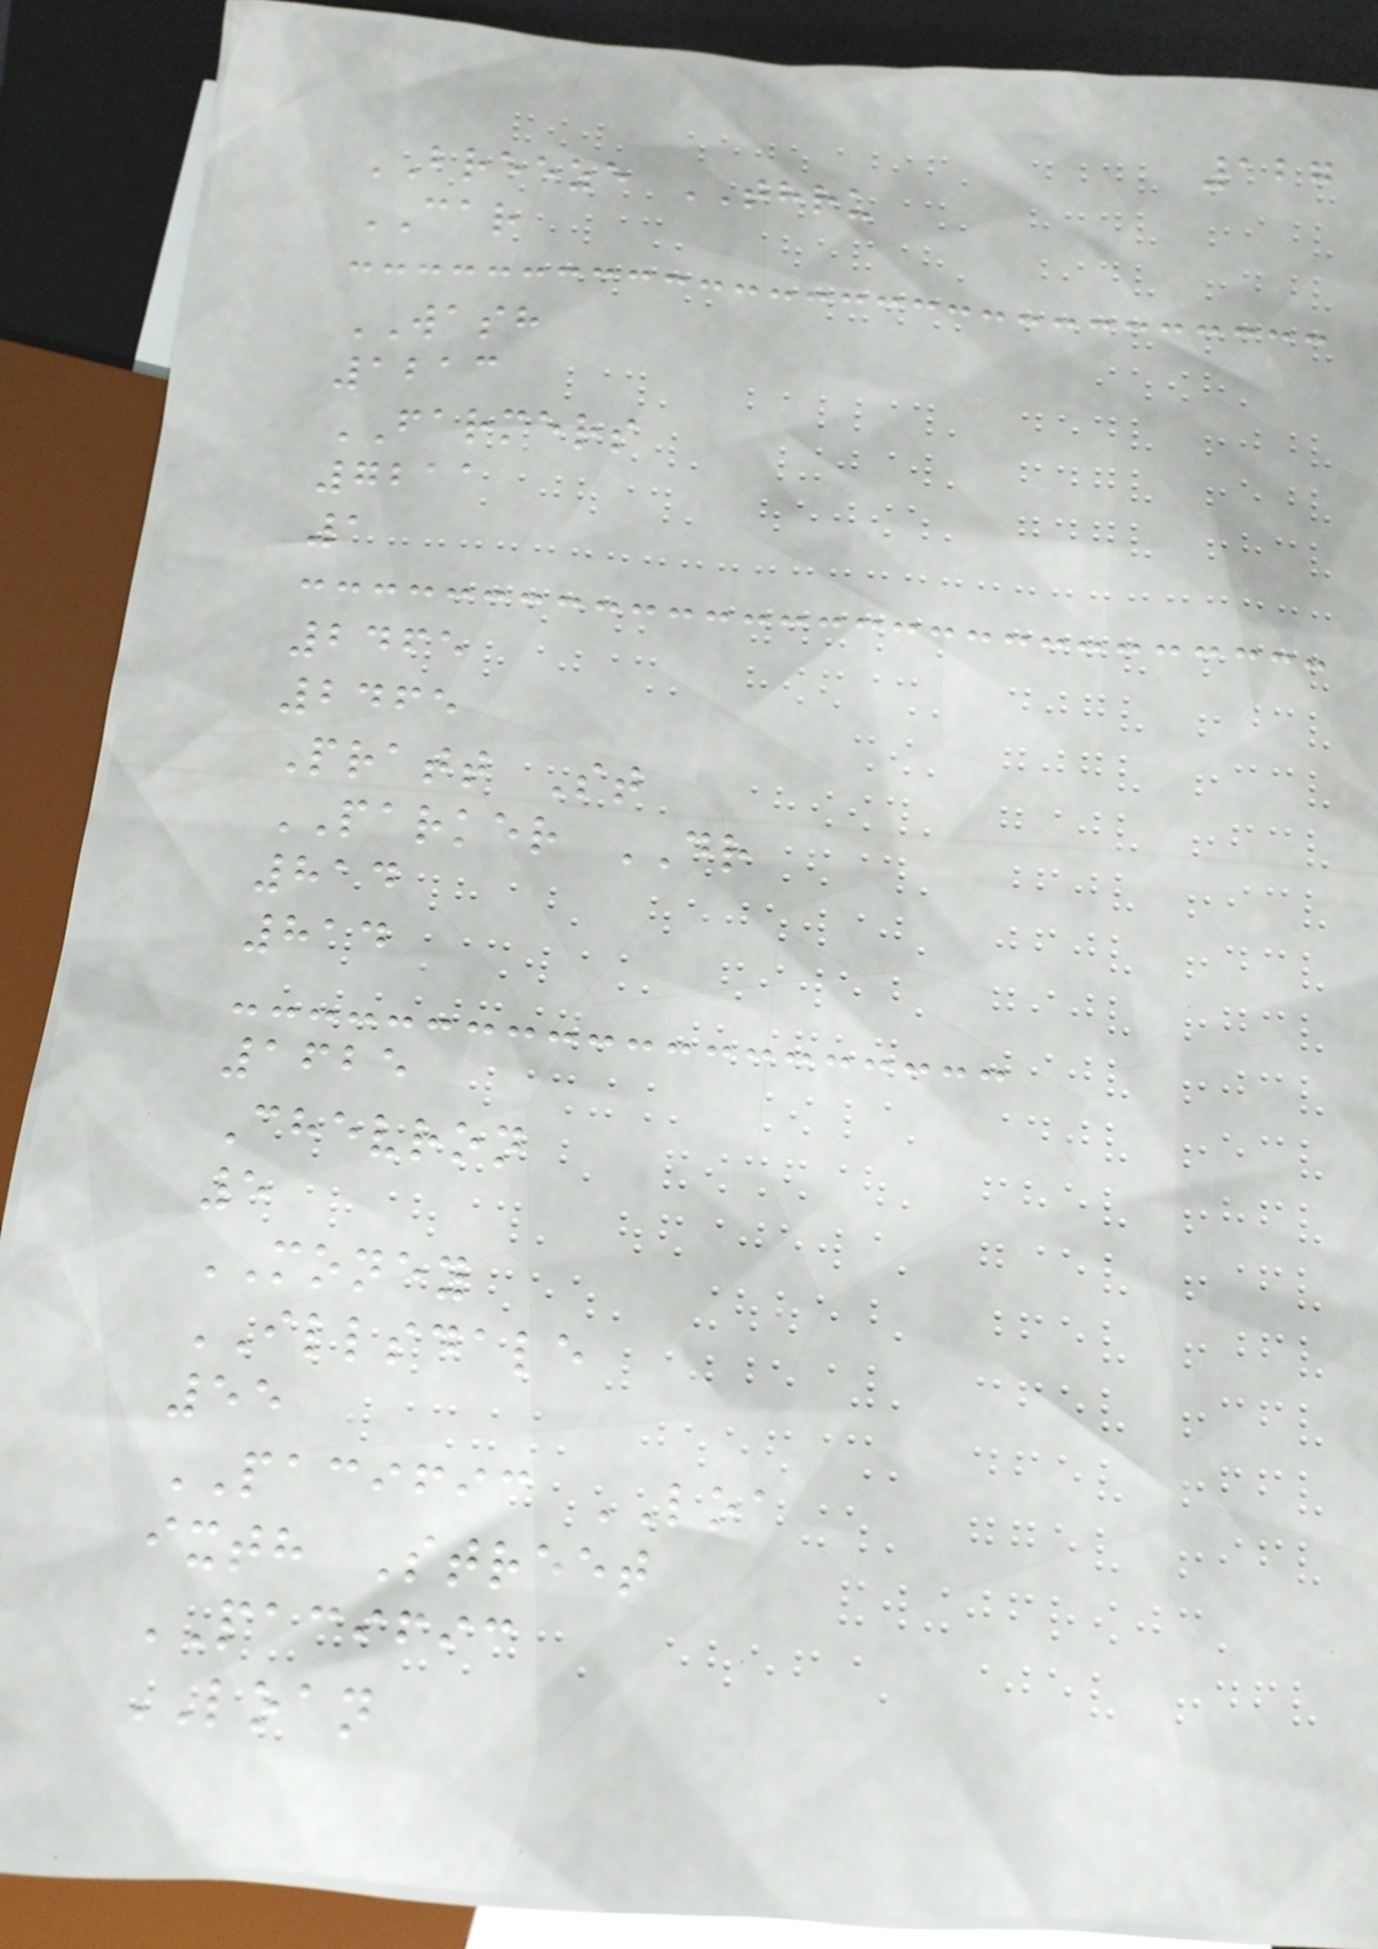127
BREEZE THRU
CAR
WASH
1213
FARMERS
7211
1
2465
2465
Pratt St
PARKER DR
814
814
1625
Chevron
5
MONEY
ILLSDALE
55
PACIFIC LOA
ixth Street
PACIFIC
LOAN
